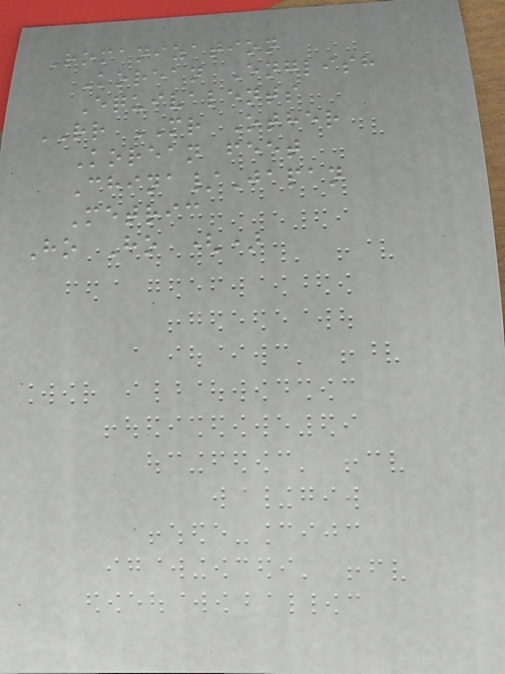Romanization
Korean English
Equivalents
RR MR Other
Korean feet
China/Japan
Metric
Ho Ho ()
